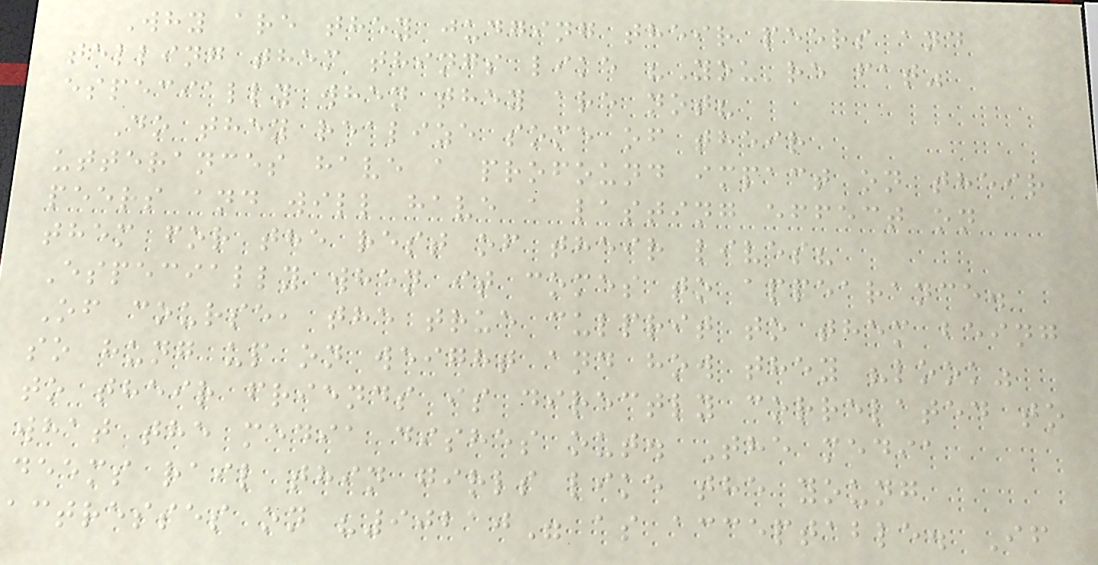Why are they judging their peers and
telling them things like "You're fat"
especially when they are not?
Do they realize some of their
utterances have a profound impact on their
peers and will have a lasting effect on
them for the rest of their lives?
Especially when it comes to appearance.
Of course, the true culprit to them being
so hung up on weight and how they "look"
to their friends is directly correlated to
what the media dishes out. The media
deems rail thin girls like the young
actresses on "90210" as acceptable. If
